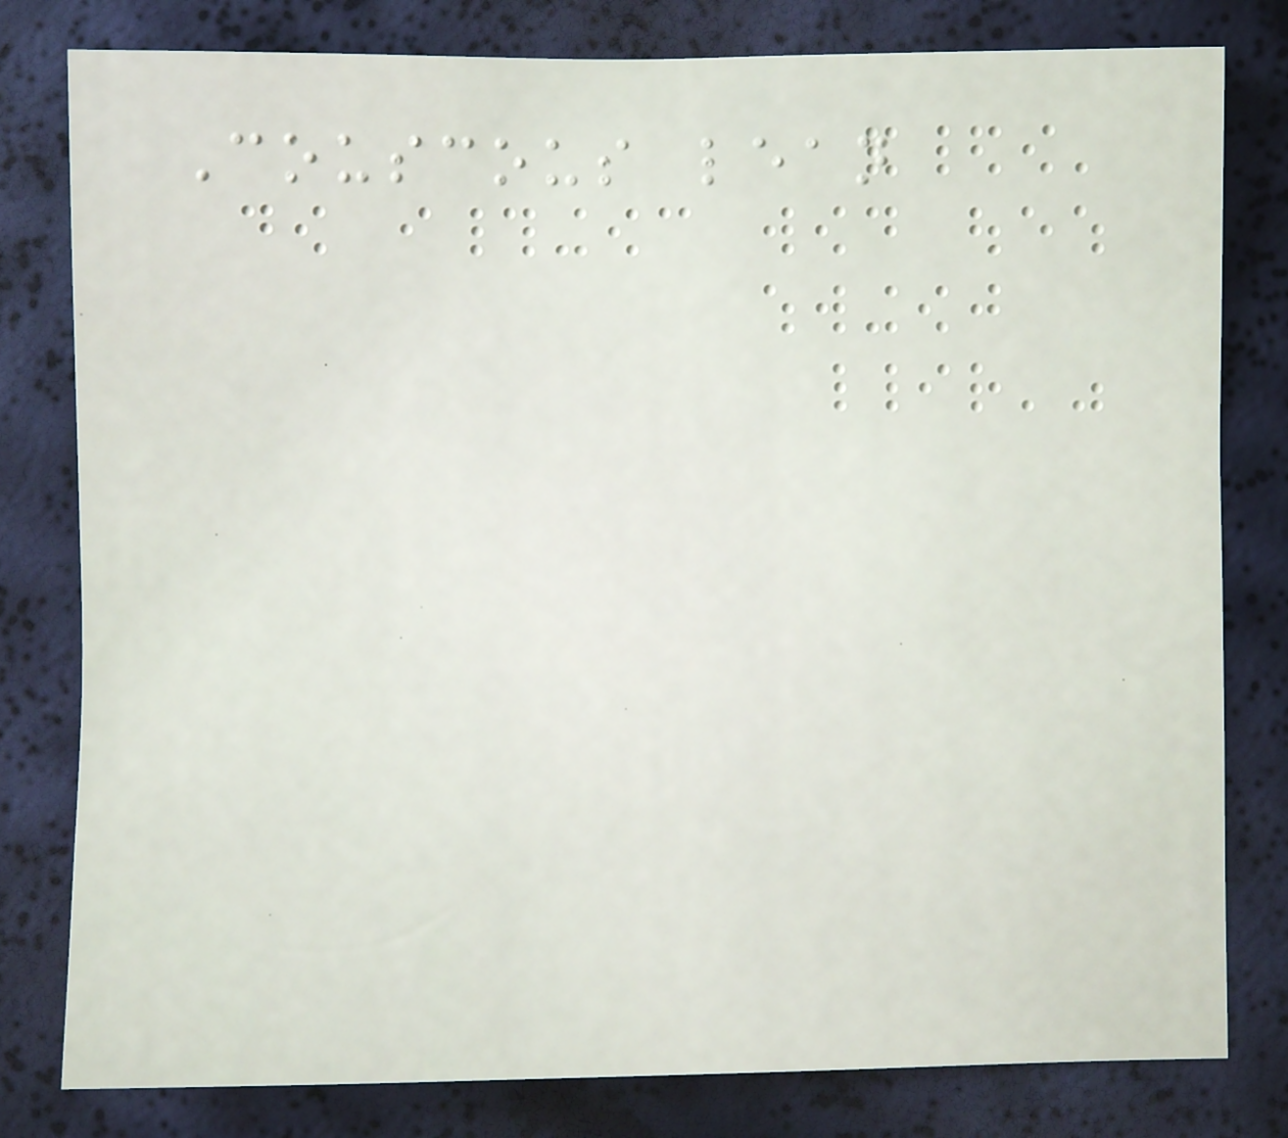Couscous lean
